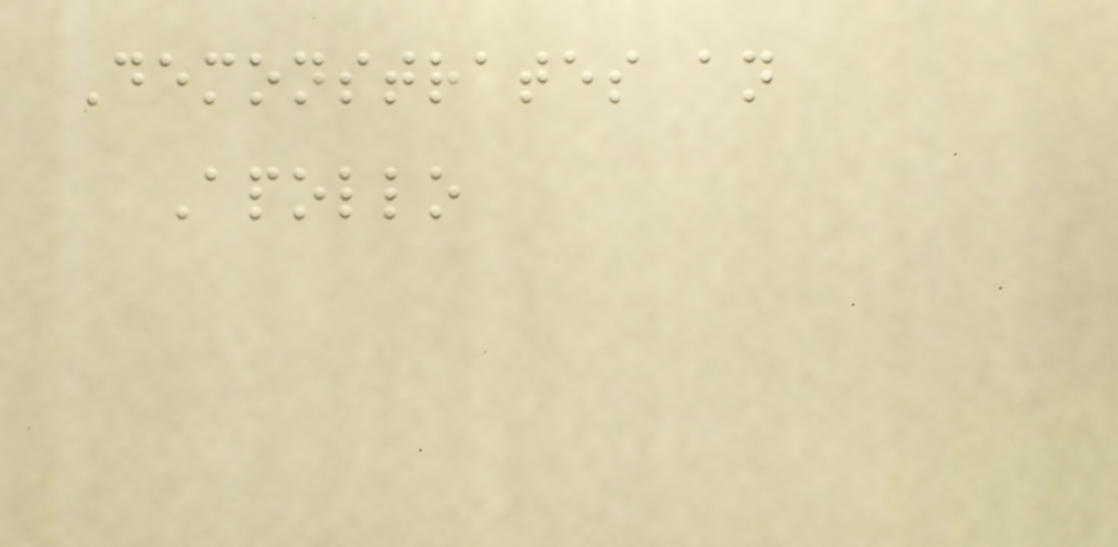Demonstrates an
Apollo
